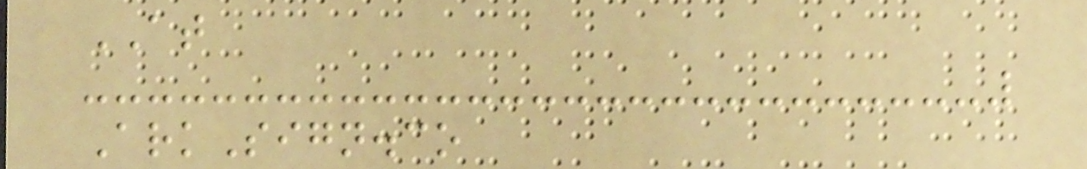AT
ArkSign.co
